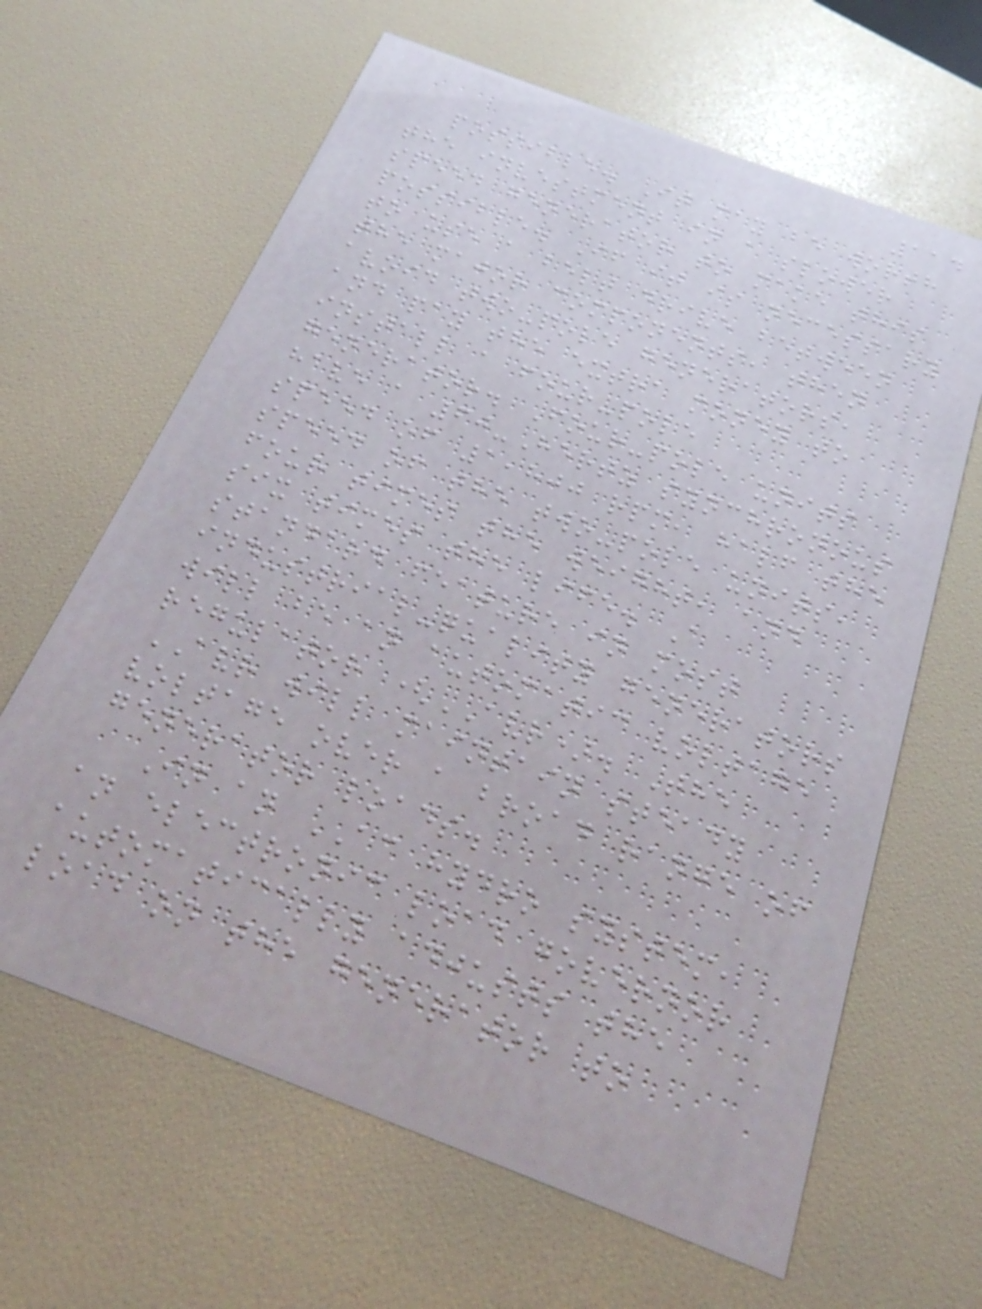114
possible. It may be worth
the investment in a slower
speed generator to make this
possible. If it is necessary
to use a belt drive between
the major components, then
avoid two-pole generators,
and pay the extra money to
install a four-pole
generator. Four-pole units
have a 60-Hertz synchronous
speed of 1,800 rpm, half the
speed of the two-pole units,
four times the weight, and
six times the life. A
standard feature in most
industrial-quality generators
will be an automatic voltage
regulator (AVR). The
AVR will maintain steady
voltage over a broad range of
generator loads.
In an AC hydro system,
an electronic load governor
automatically adjusts the
load on the generator to
